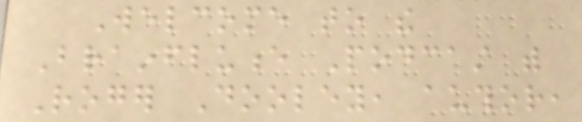Welcome to the
Brainfluence Podcast with
Roger Dooley, author,
